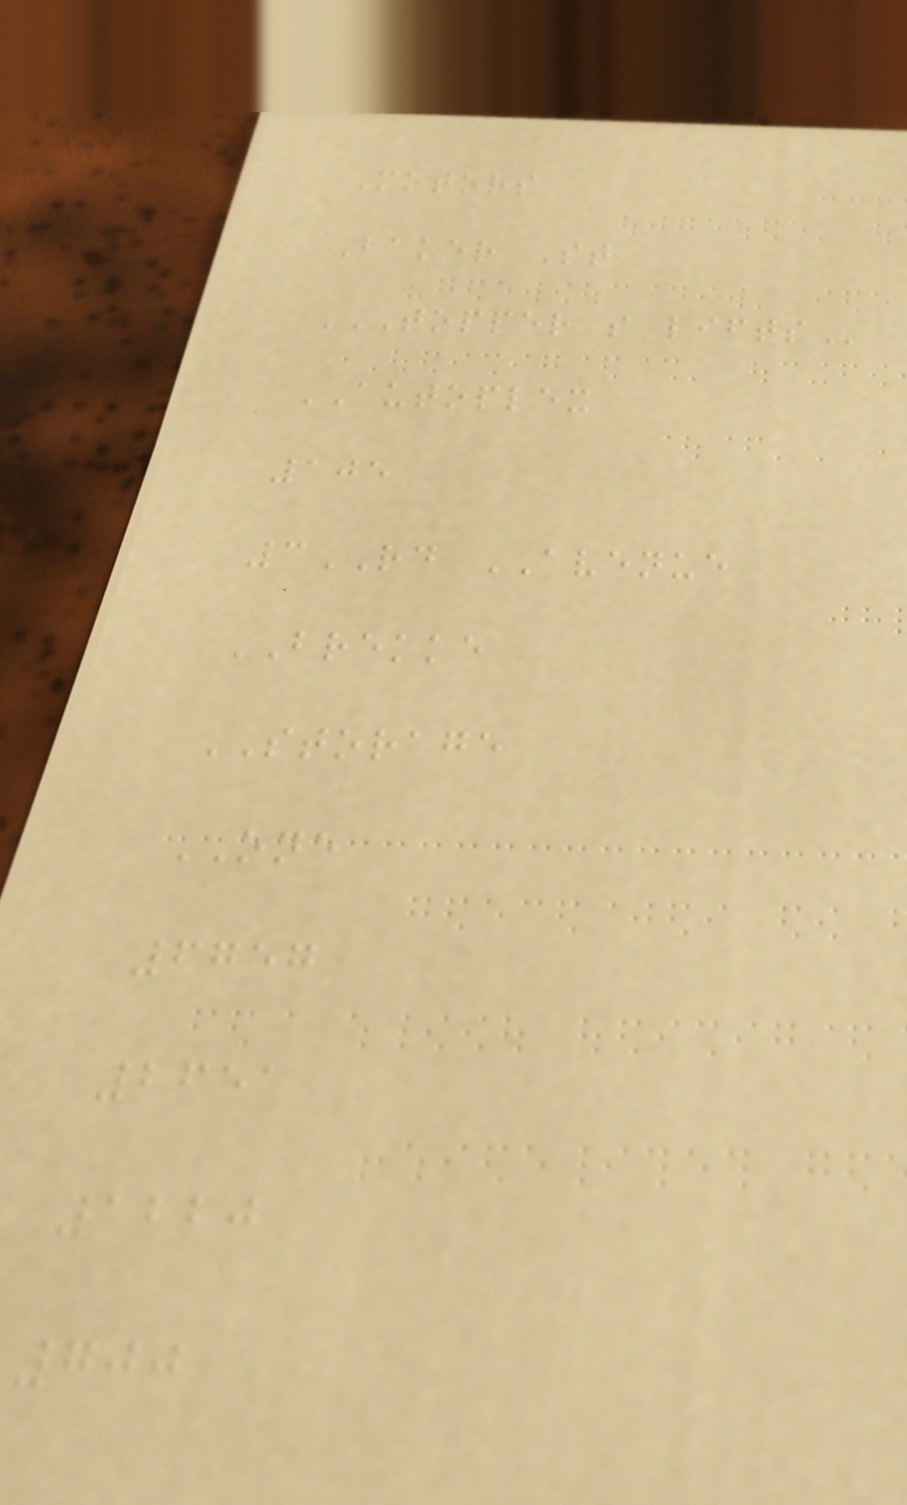Motors
Baker St
TOPPER S LIFTS
AUTOPLEX
105
3RD AVENUE
BREKKE
STORAGE
ONE
6757
2651
1220
700
